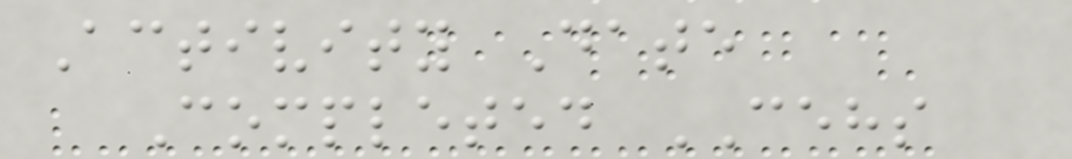Activity Date
Completed CEHS
